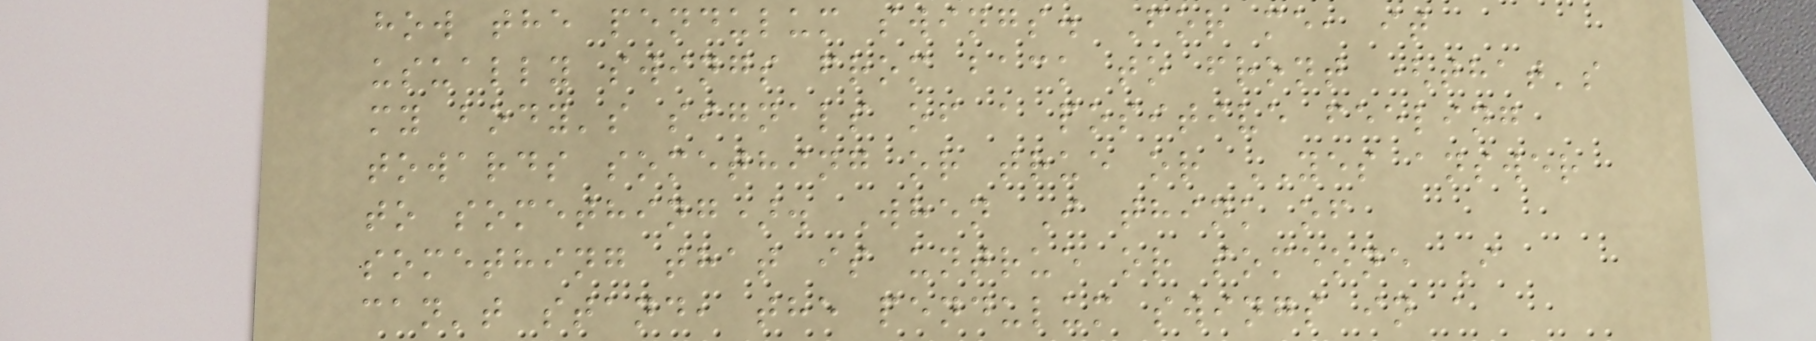how the pendulum swings. For me, it
usually swings from back to front (that's
my body's signals of a positive feeling
towards something or true or YES answer
to something). When I think of
something that is untrue or someone I
can't stand, the pendulum swings in a
